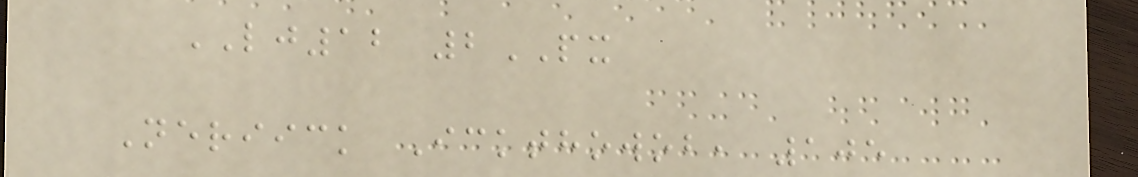LJ12 2PX
Neriick Ickthowob, 105
